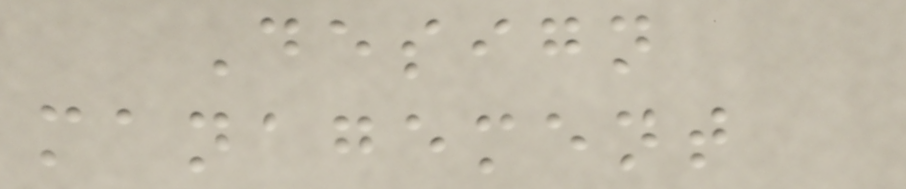Design
management
